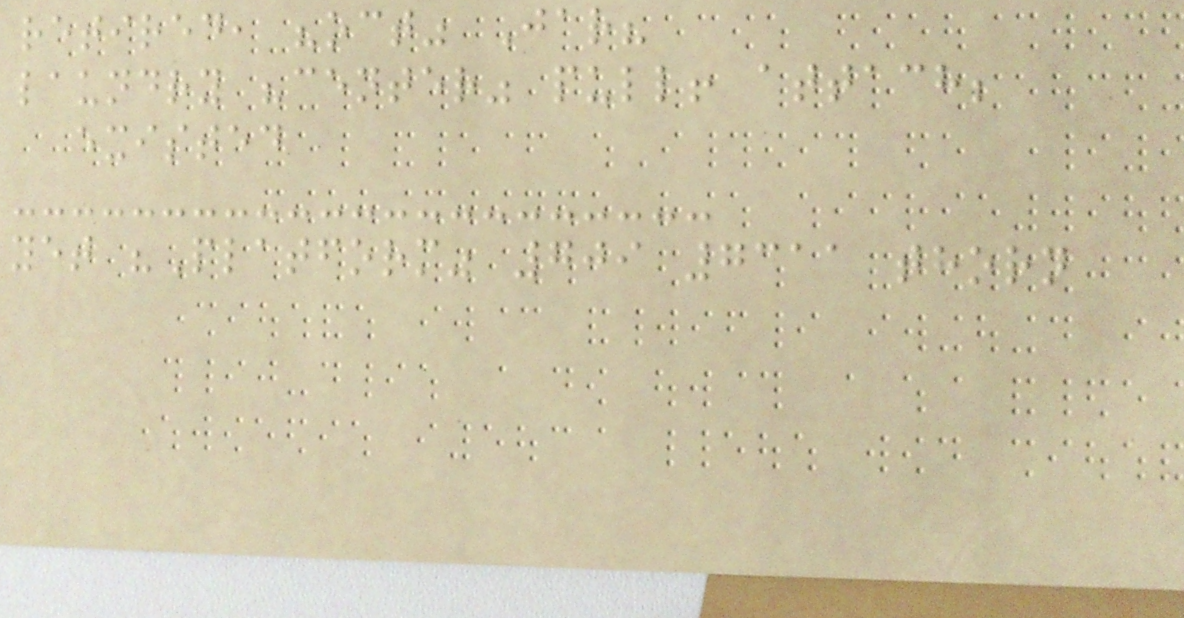retired, "oct" Jar?
laundry "center" pull! attach;
existed
yet "Platform" 709 7311 thorn
